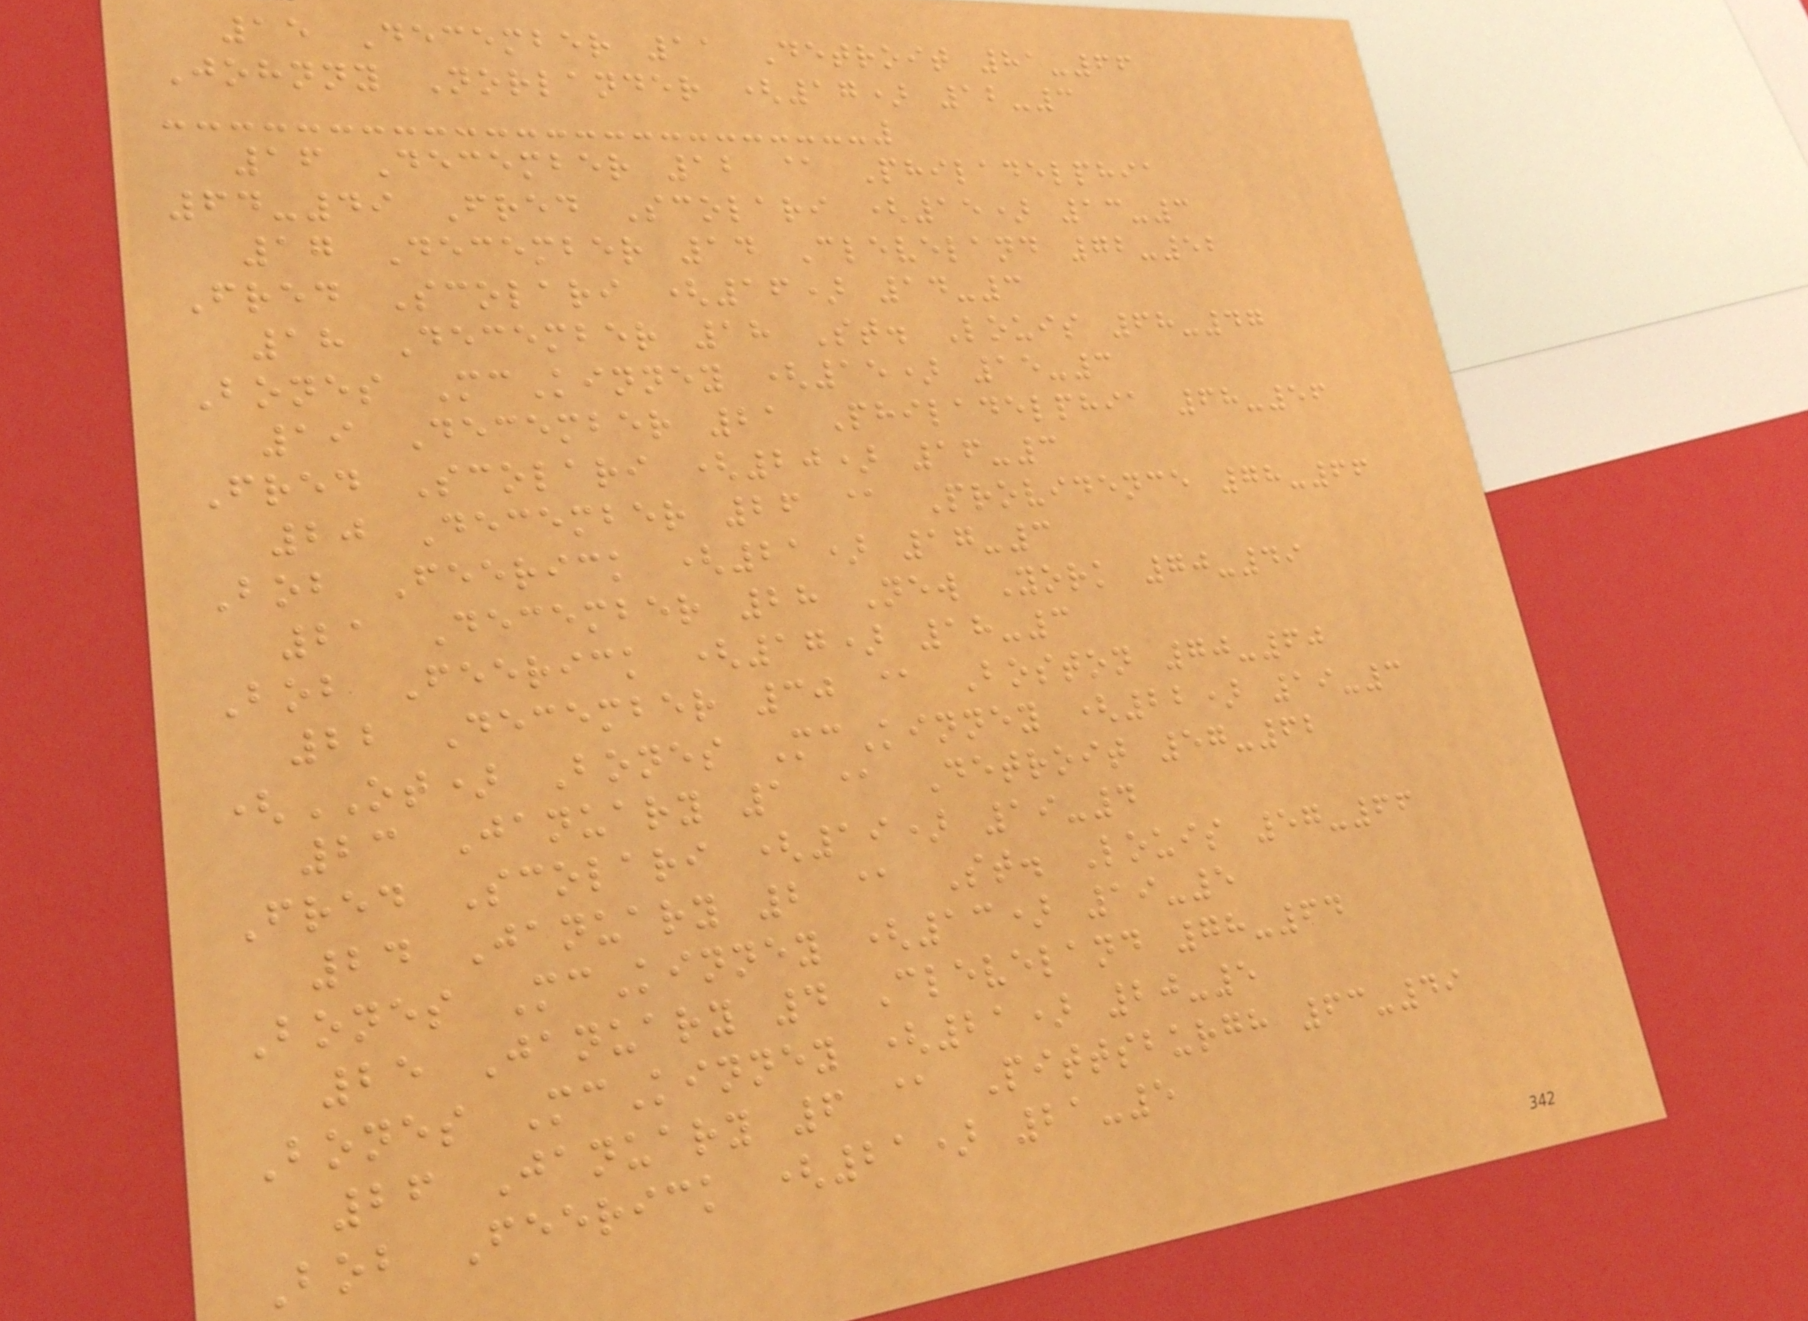15 December 11 Detroit 81-66
Johnny Norlander (17) 12-3
16 December 12 @ Philadelphia
64-49 Fred Scolari (15) 13-3
17 December 14 Cleveland 72-52
Fred Scolari (16) 14-3
18 December 18 St. Louis 68-47
Bones McKinney (15) 15-3
19 December 21 Philadelphia 68-56
Fred Scolari (20) 16-3
20 December 26 @ Providence 78-66
Bob Feerick (21) 17-3
21 December 28 New York 70-49
Bob Feerick (17) 18-3
22 December 30 @ Boston 70-60
(OT) Bones McKinney (22) 19-3
23 January 1 @ Detroit 57-62
Fred Scolari (19) 19-4
24 January 2 @ St. Louis 57-66
Bones McKinney (13) 19-5
25 January 4 Cleveland 78-64
Bones McKinney (21) 20-5
26 January 6 @ Pittsburgh 63-49
Bob Feerick (21) 21-5
